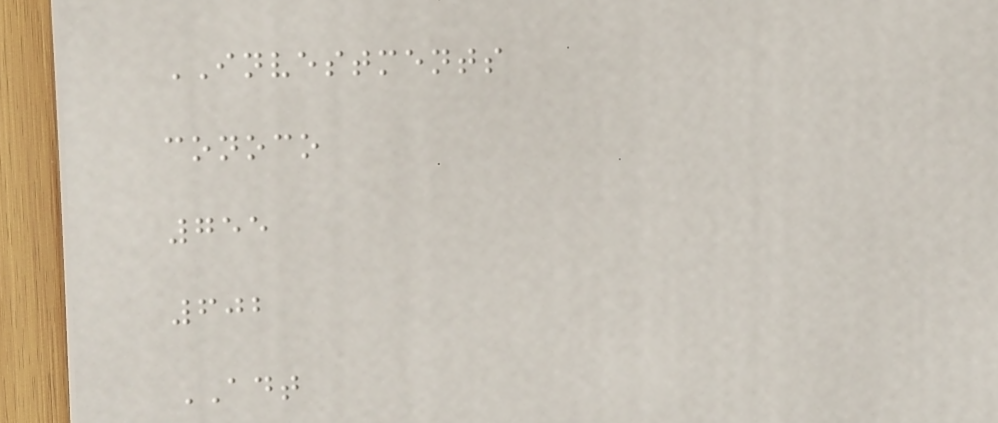INVESTMENTS
conoco
755
602
ADT
